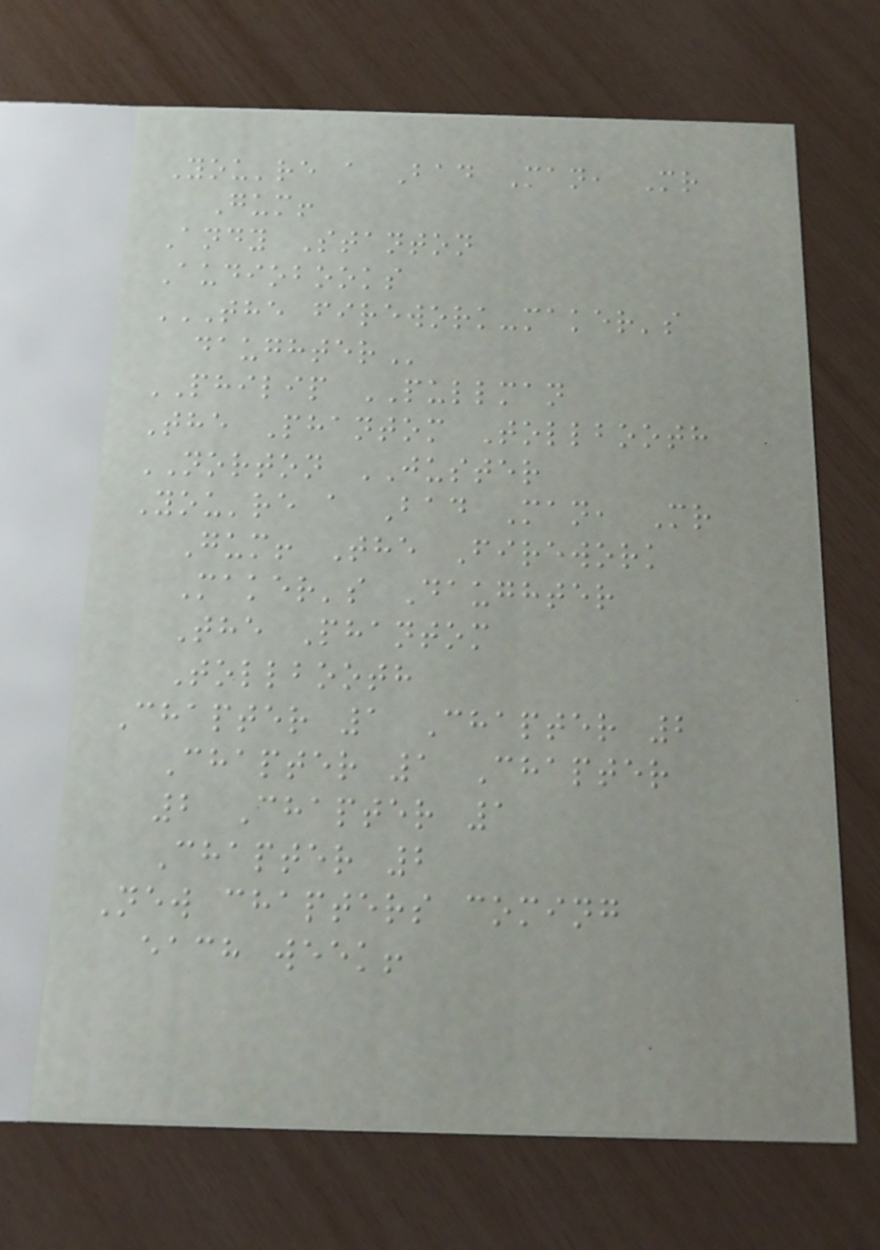You're a Bad Man, Mr
Gum!
Andy Stanton
Audiobooks
THE FIREWORK-MAKER'S
DAUGHTER
PHILIP PULLMAN
The Phantom Tollbooth
NORTON JUSTER
You're a Bad Man, Mr
Gum! The Firework
Maker's Daughter
The Phantom
Tollbooth
Chapter 1 Chapter 2
Chapter 1 Chapter
2 Chapter 1
Chapter 2
New chapters coming
each week!
